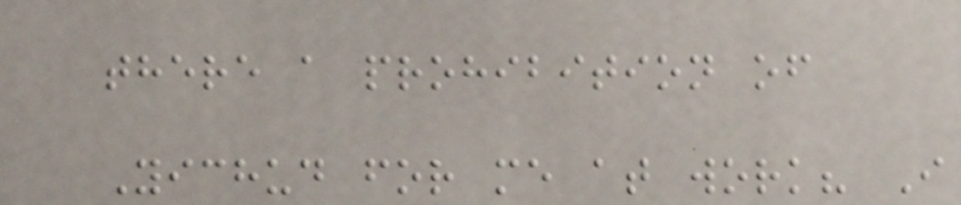there a prohibition of
Yichud for me at work? I
